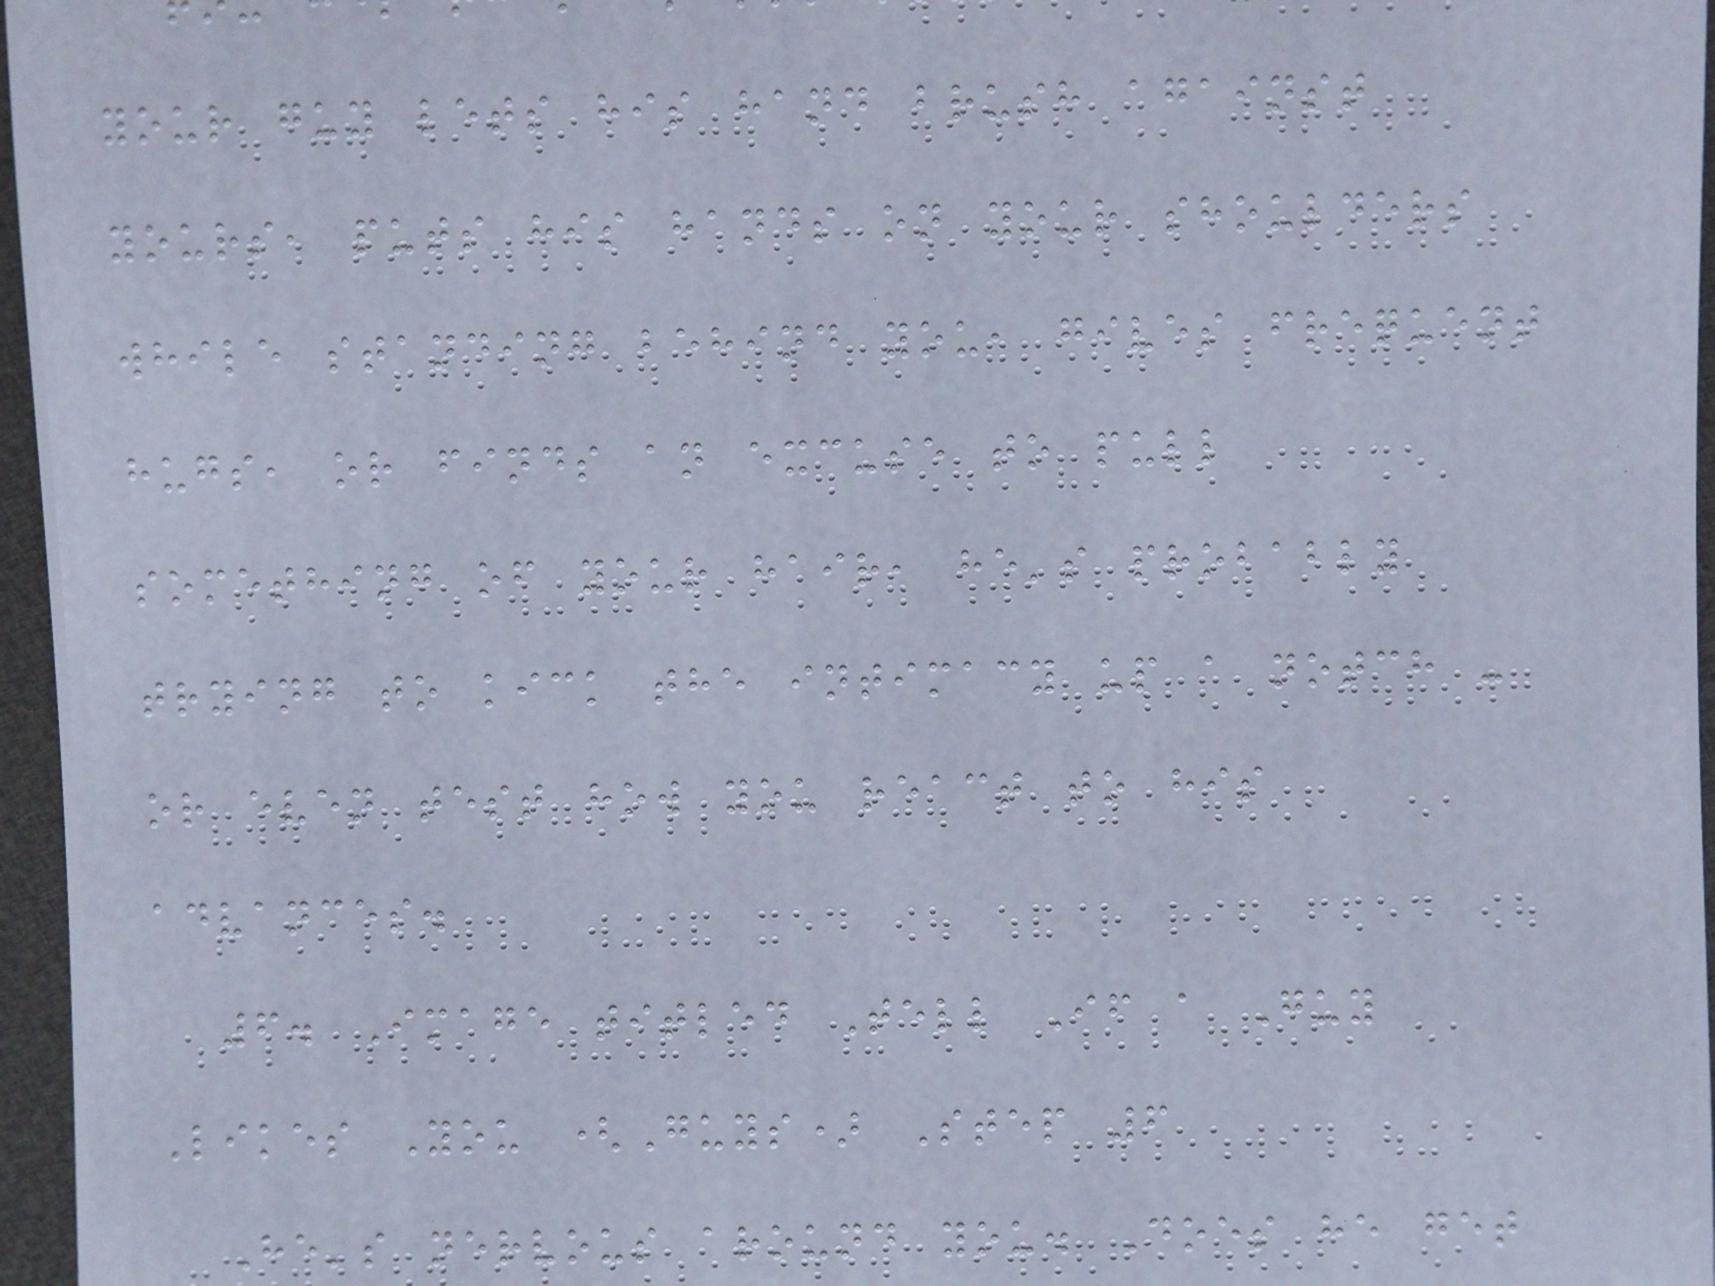your guy lets his hand brush against
yours, puts his hands on your shoulders
while standing behind you, gives frequent
hugs, or finds an excuse to pull
something of your hair, he's probably
trying to kick the intimacy up a notch -
or even test how you react to his
advances.
6. Image titled Tell If a Guy
Likes You (Guys) Step 6
He's nervous around you. Does he get
